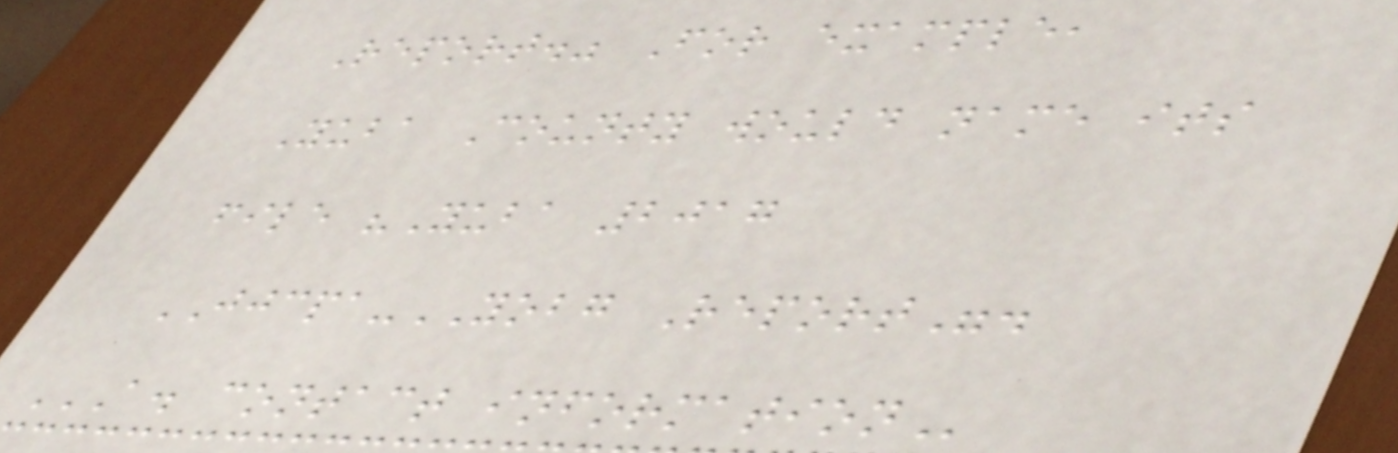Report." For example,
Yuba County would name its
file "Yuba 2017
JJCPA-YOBG Report".
A. CONTACT INFORMATION
